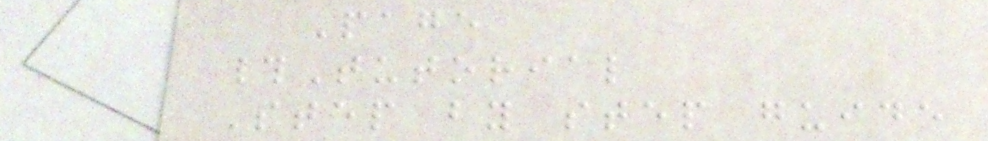Page
#Tutorial
Step by step guide
